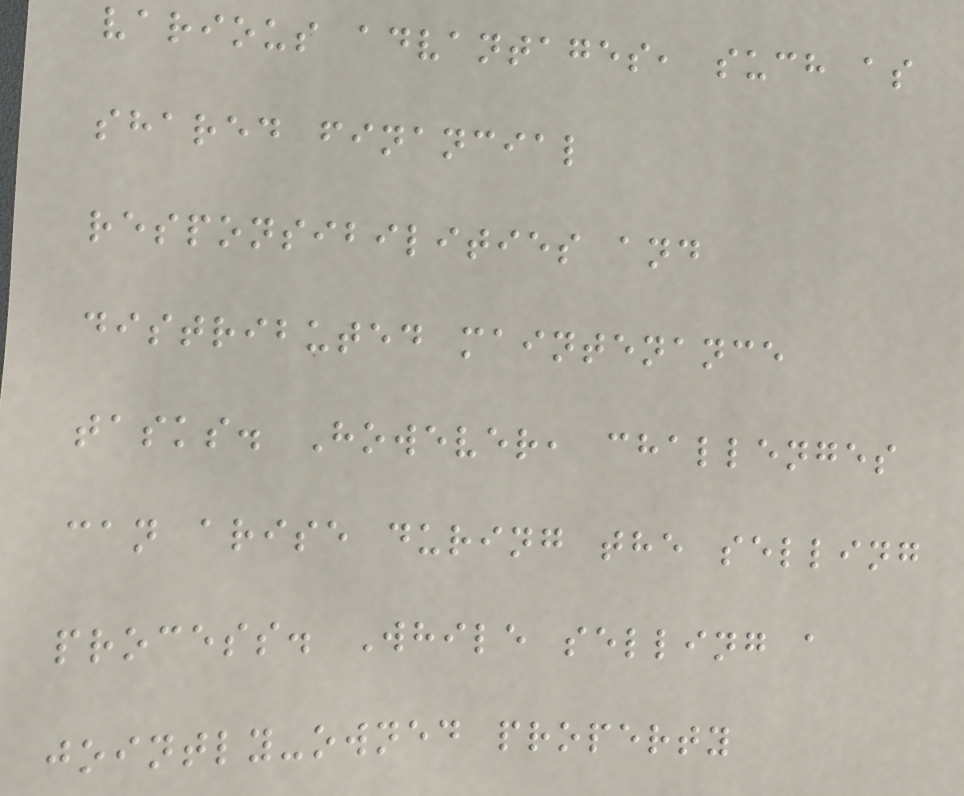various advantages, such as
shared financial
responsibilities and
distributed maintenance
tasks. However, challenges
can arise during the selling
process. While selling a
jointly-owned property
